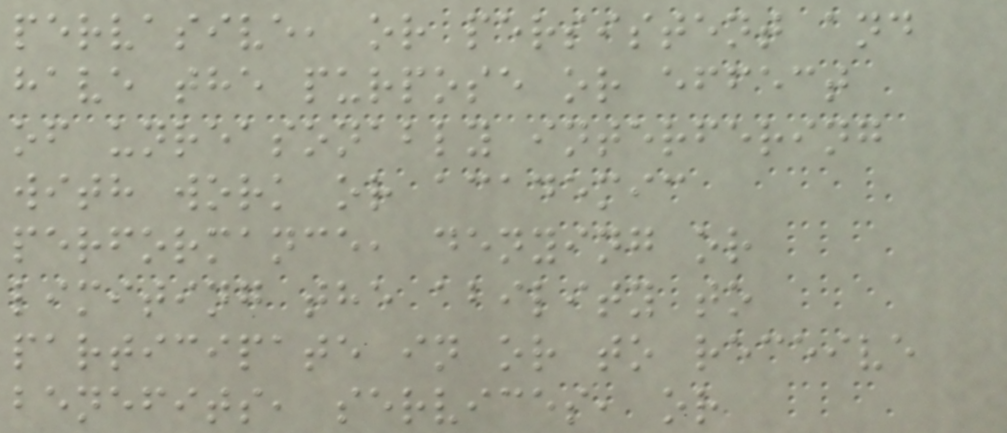pervasive, or persistent and
have the purpose or effect
of unreasonably interfering
with work or academic
performance, denying or
limiting the ability to
participate in or to receive
benefits, services, or
